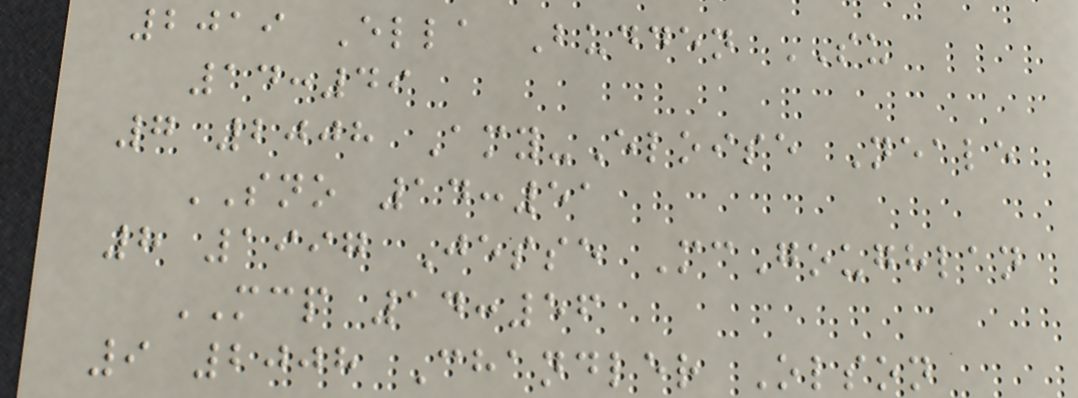2019 Ella Budden SU
14:49
7 2008 Amy-Eloise Neale
SNO 14:51
8 1997 Jesse McGoughlan
MCP 14:56
9 2008 Chandler Olson
